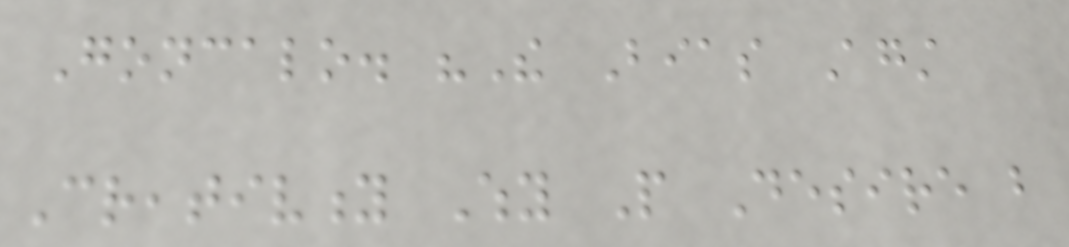Goncalo. "The Bias Against
Creativity Why People Desire but
